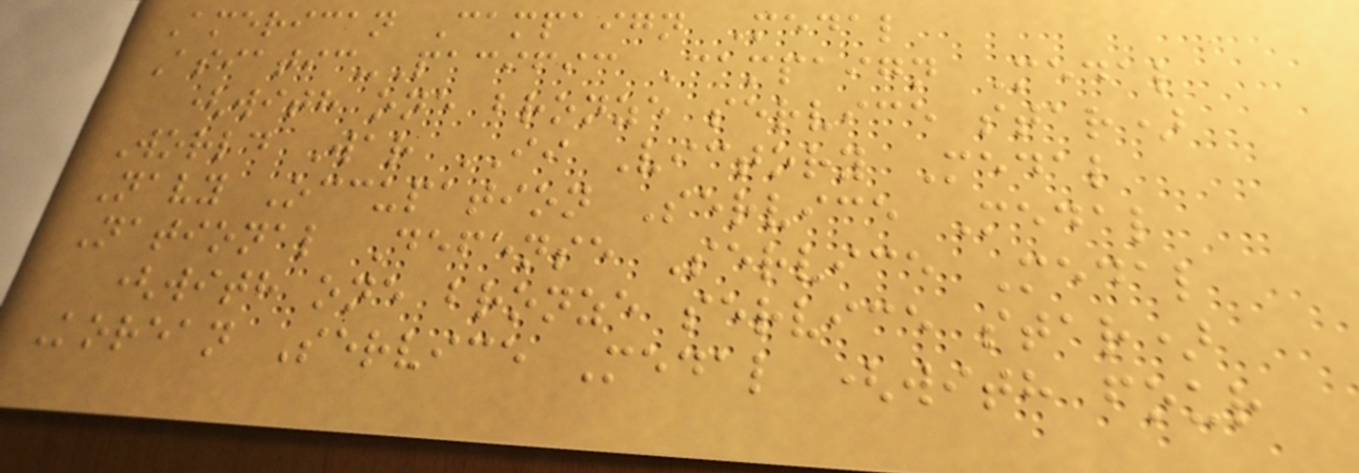American Campaign Medal
Asiatic-Pacific Campaign Medal
(with one bronze service star)
World War II Victory Medal
Navy Occupation Service Medal
National Defense Service Medal
(with one bronze service star)
Korean Service Medal (with four
